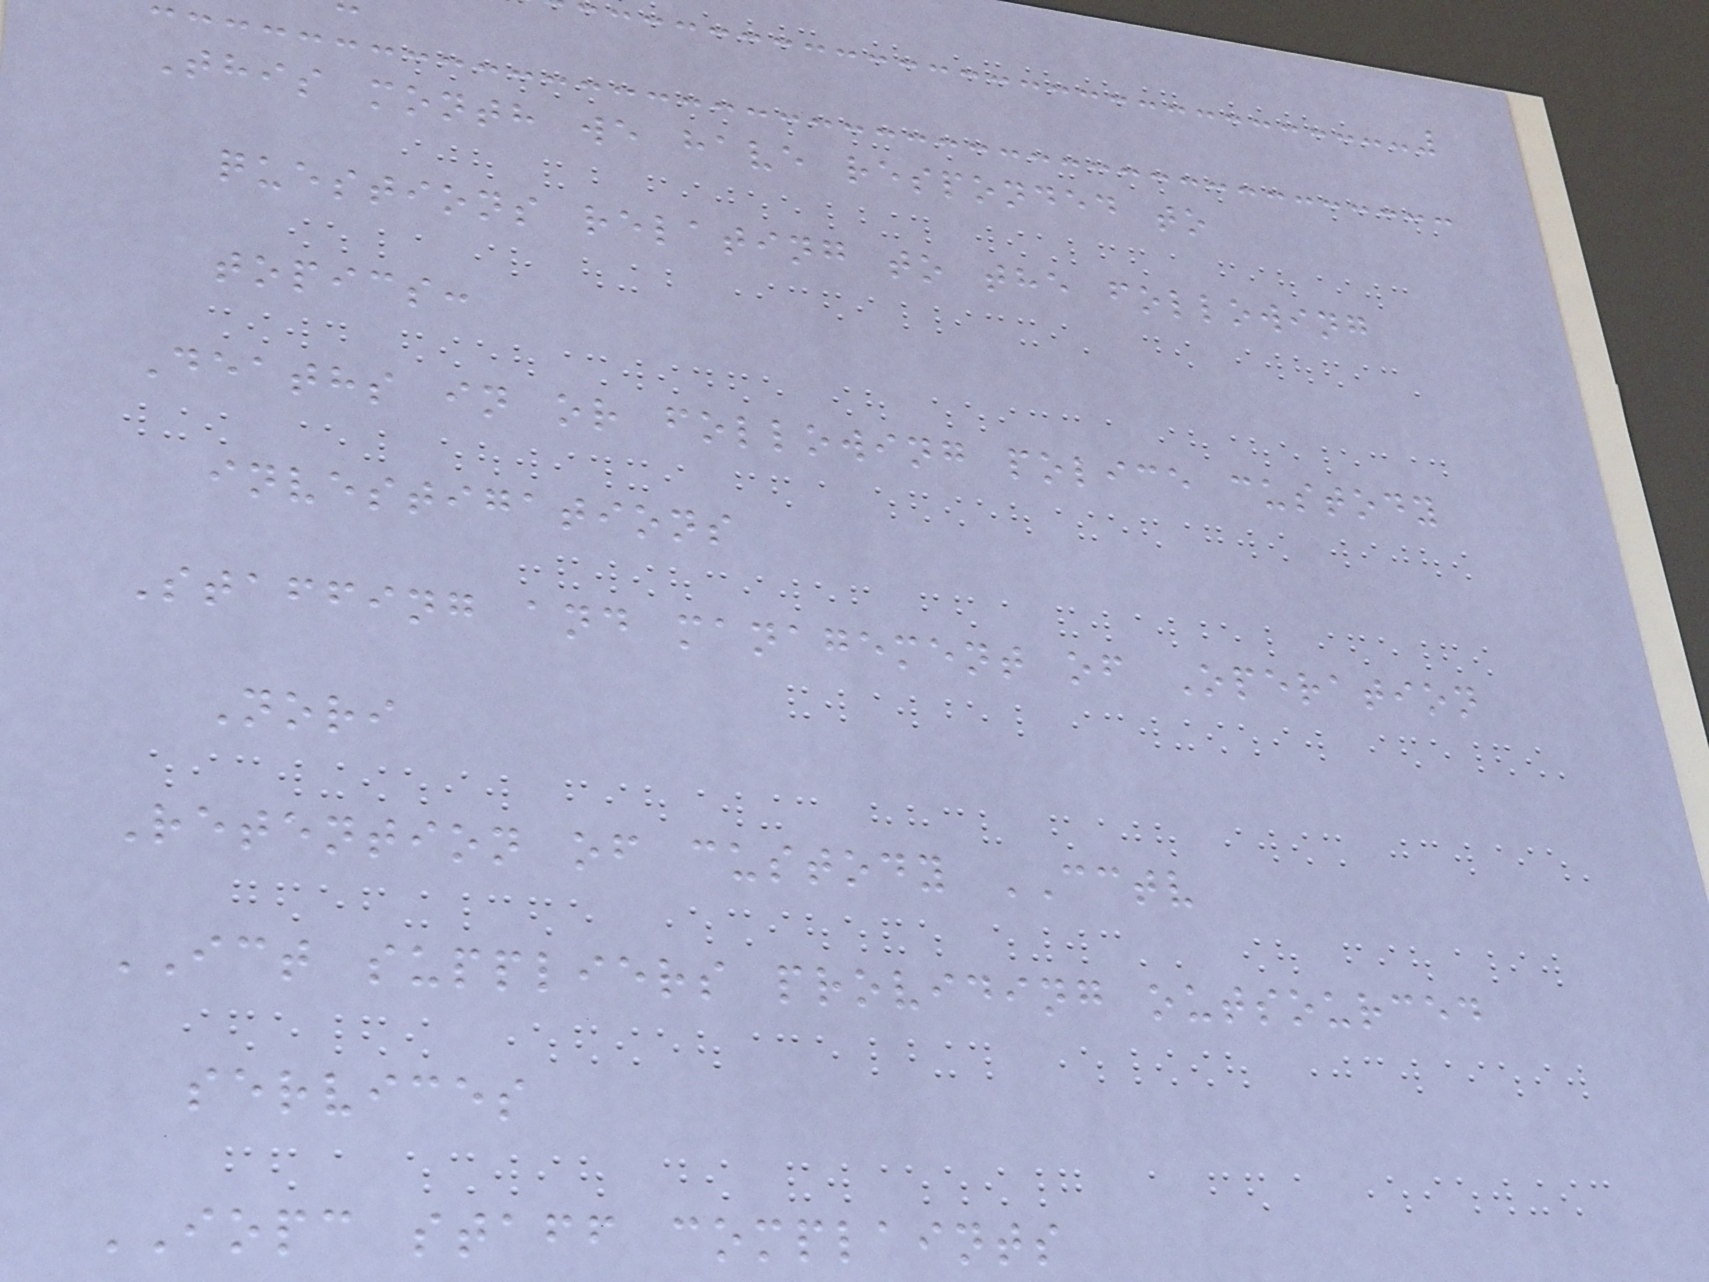This month we have responded to
questions relating to the following
topics:
Deaths in or following police custody
investigations
Staffing and management of Operation
Nori
Retention of custody CCTV
ICT suppliers providing outsourced
services
IOPC staff complaints
